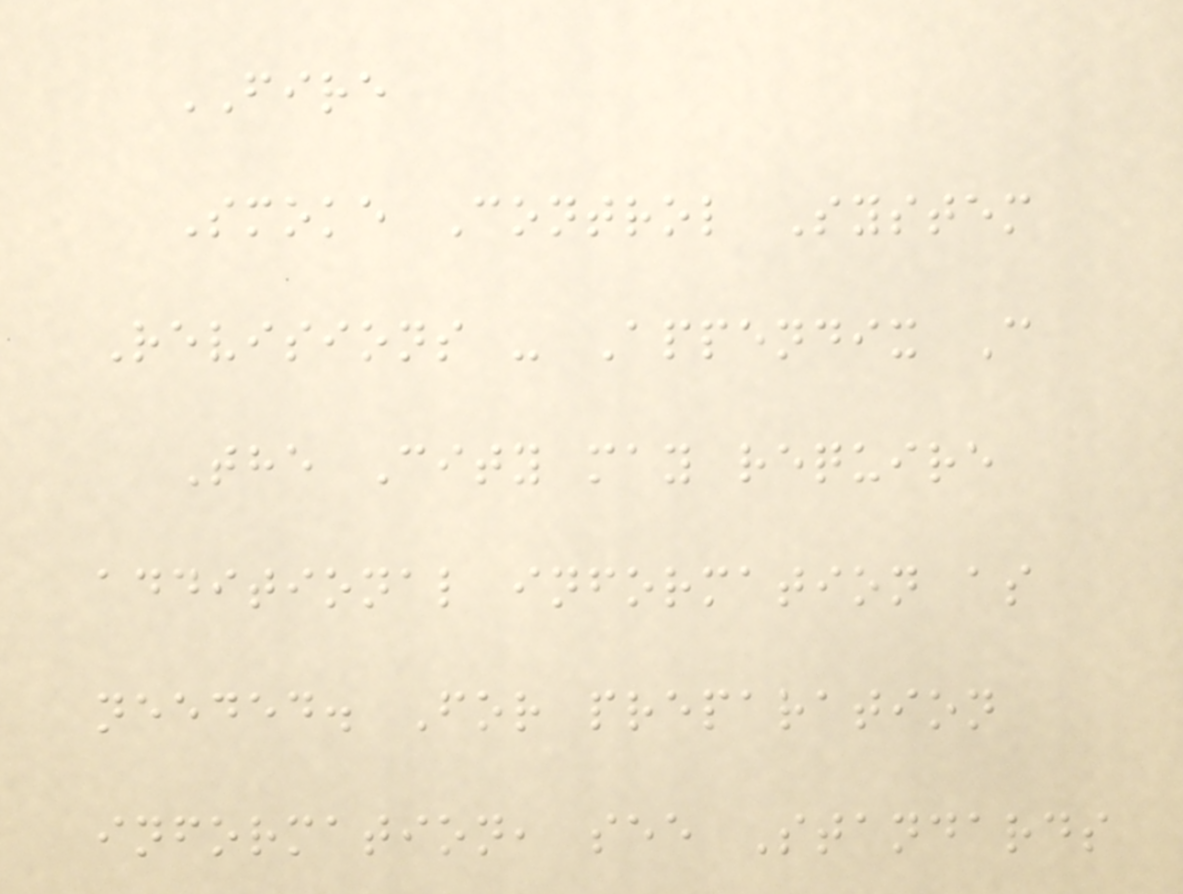FIRE
Smoke Control System
Revisions - Appendix C
The City may require
additional information as
needed. For preparation
information, see Standards
